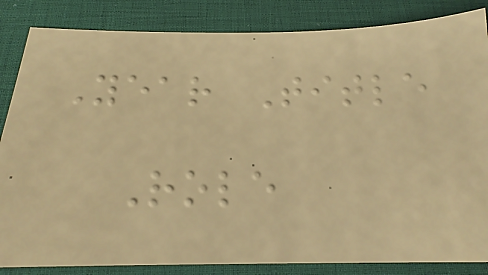Year Title
Role
